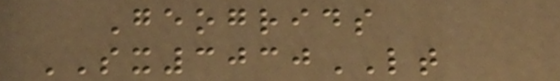Geogrids
SX3030LT
